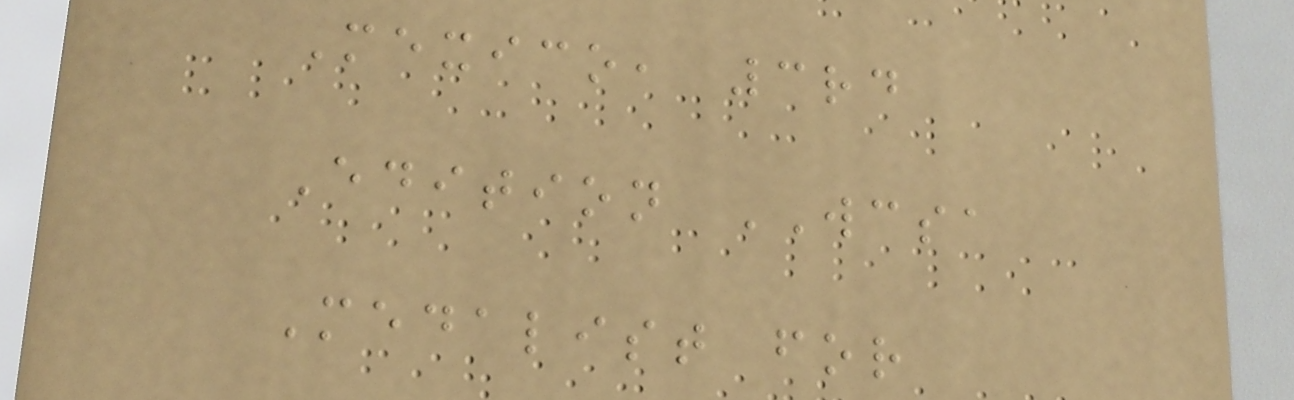Mexico, 3rd
Edition WCSA
Medalist for
